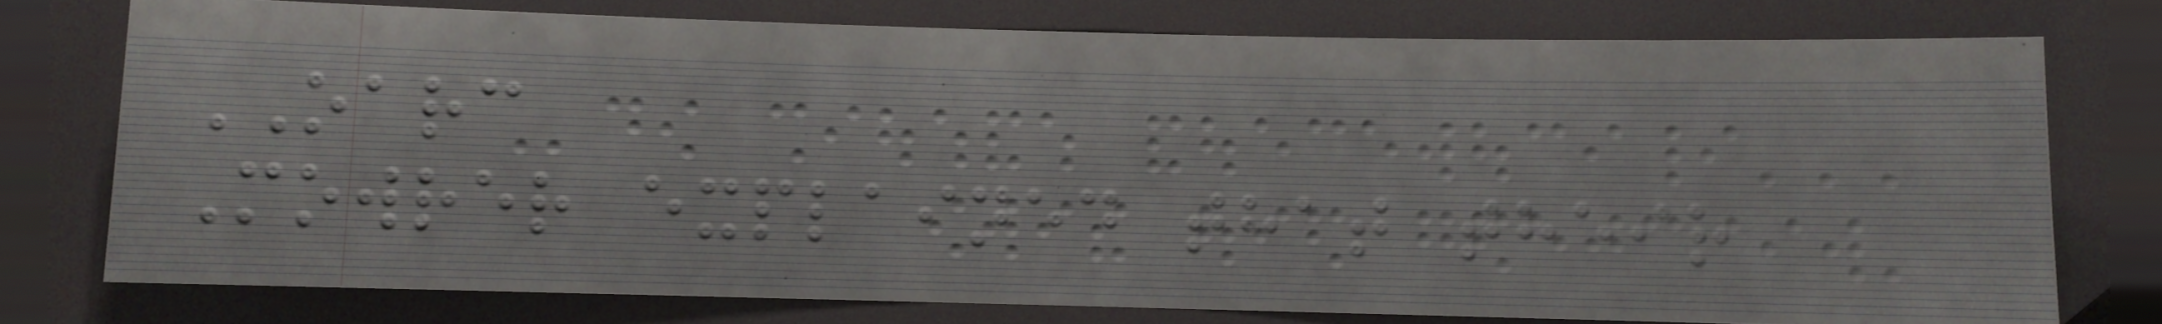OARC
Mowrer explained that their
